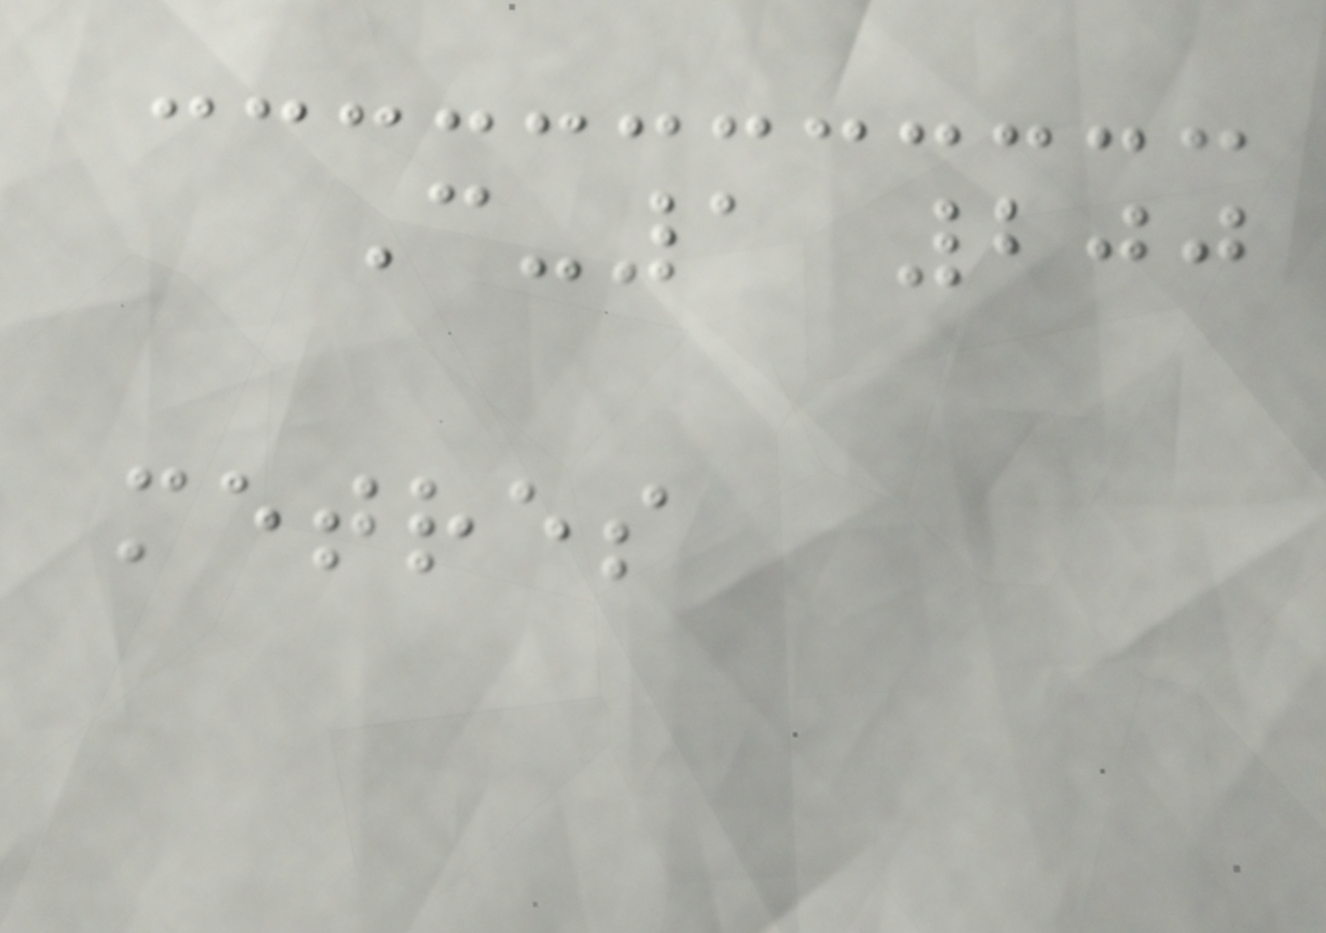C-1 200
metres
